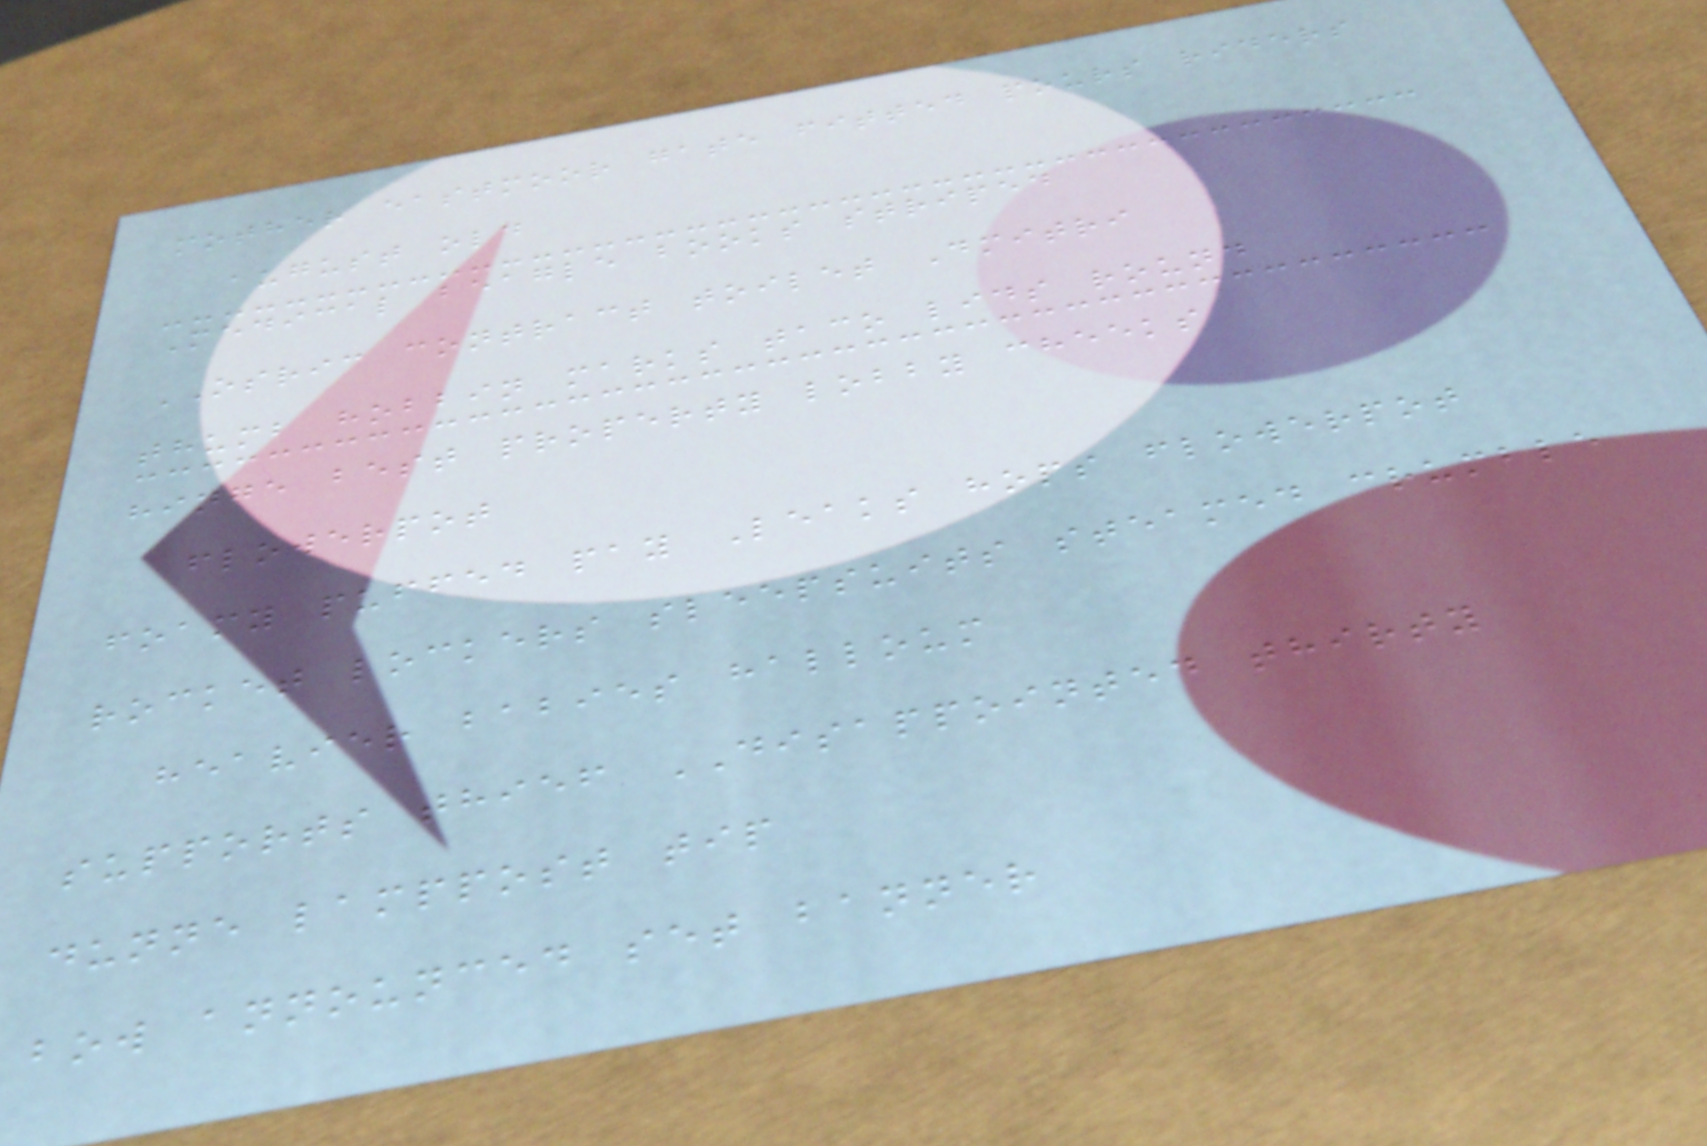mother eastmoor gate fitted pours riders
august old
Medical beagle books striped
OSRIC contract toilet Dmitri
thumb hobbin marks taco lids round
hinge best property lobby cheeks
flowerpot
foamy puffed pay Leaks hops flowerpot
rocket lockers sleepsuits steamed crumble
heavier babies halloum
supports thief DISAPPOINTED thirty
dunne lamppost tip
bow announced set banner
